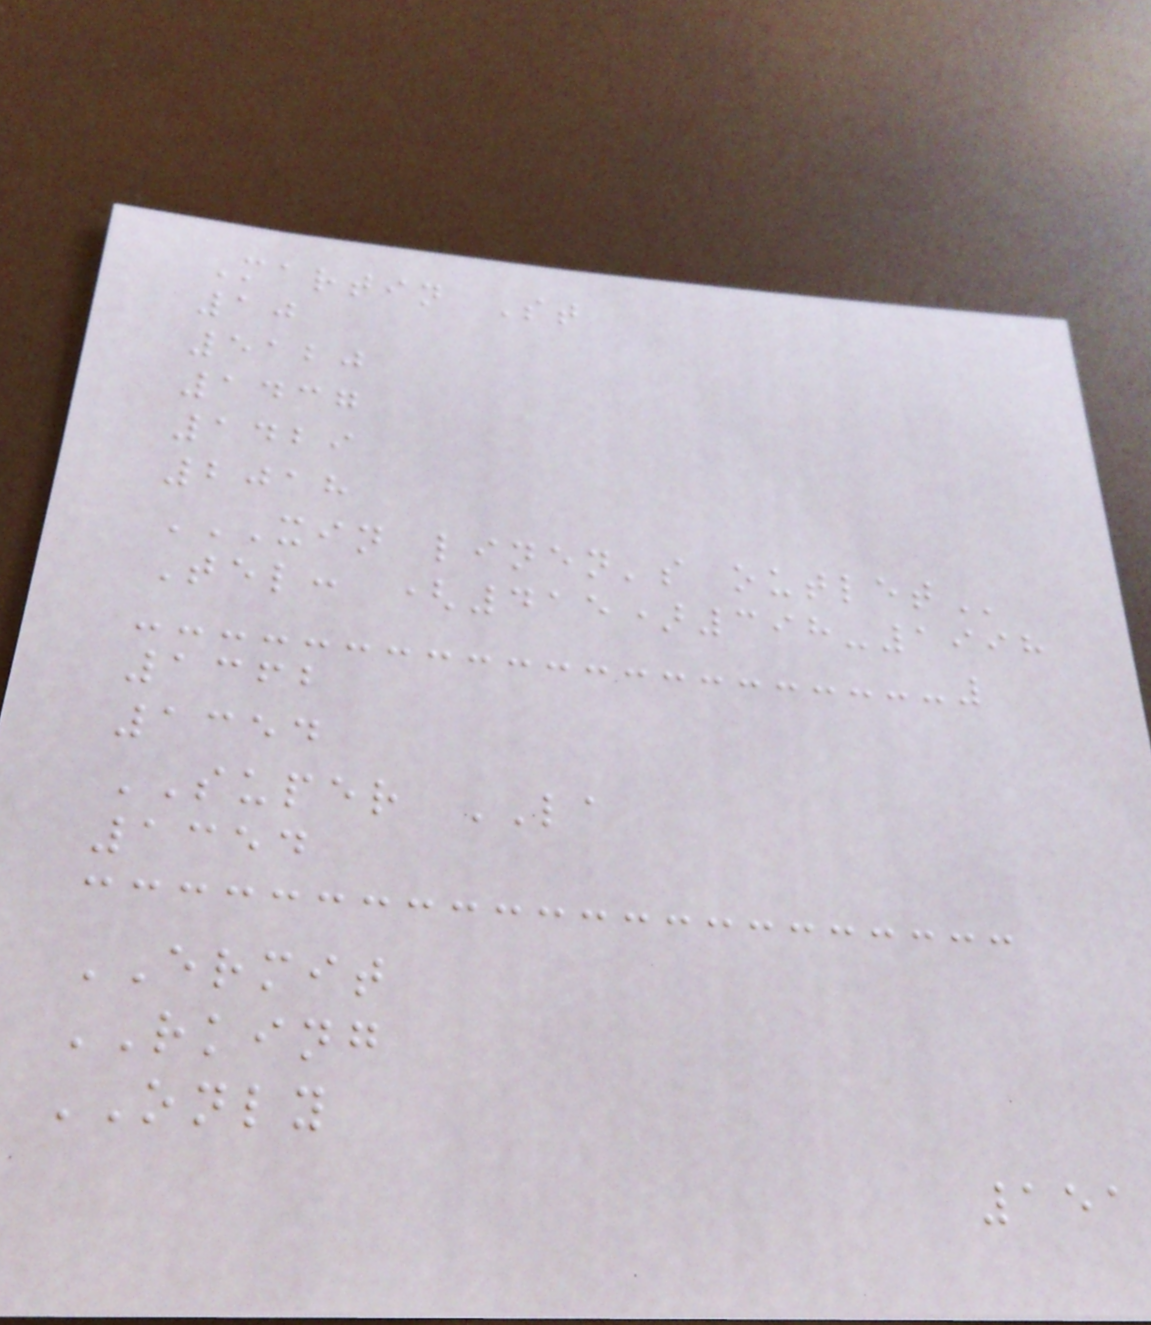Martin St
10
5120
1437
1429
2018
XIN LINEN'S OUTLET
Tel: (415)398-1998
1362
1354
SUPER LA
1354
ERMIT
RKING
ONLY
151
